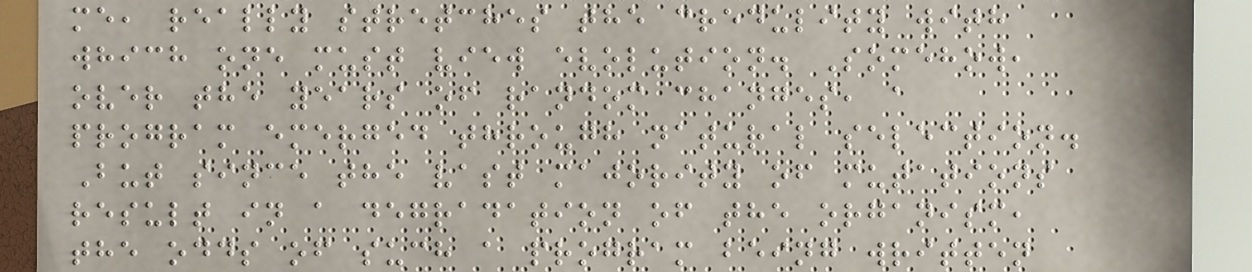me, really stretches the credulity with
which one must view evolution. Somehow,
over the years of random changes, a
program emerged through natural selection.
But since the vast majority of mutations
result in a degradation of the organism,
the odds of such a program being written
